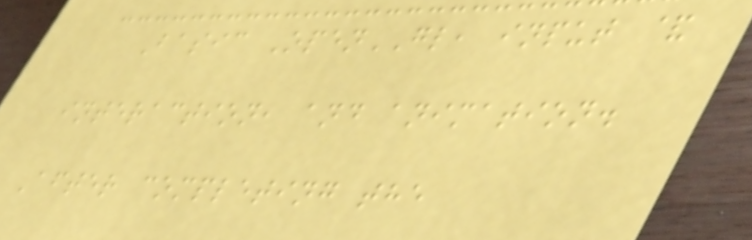Basic OpenGL, input &
interaction, and animation.
After completing the
